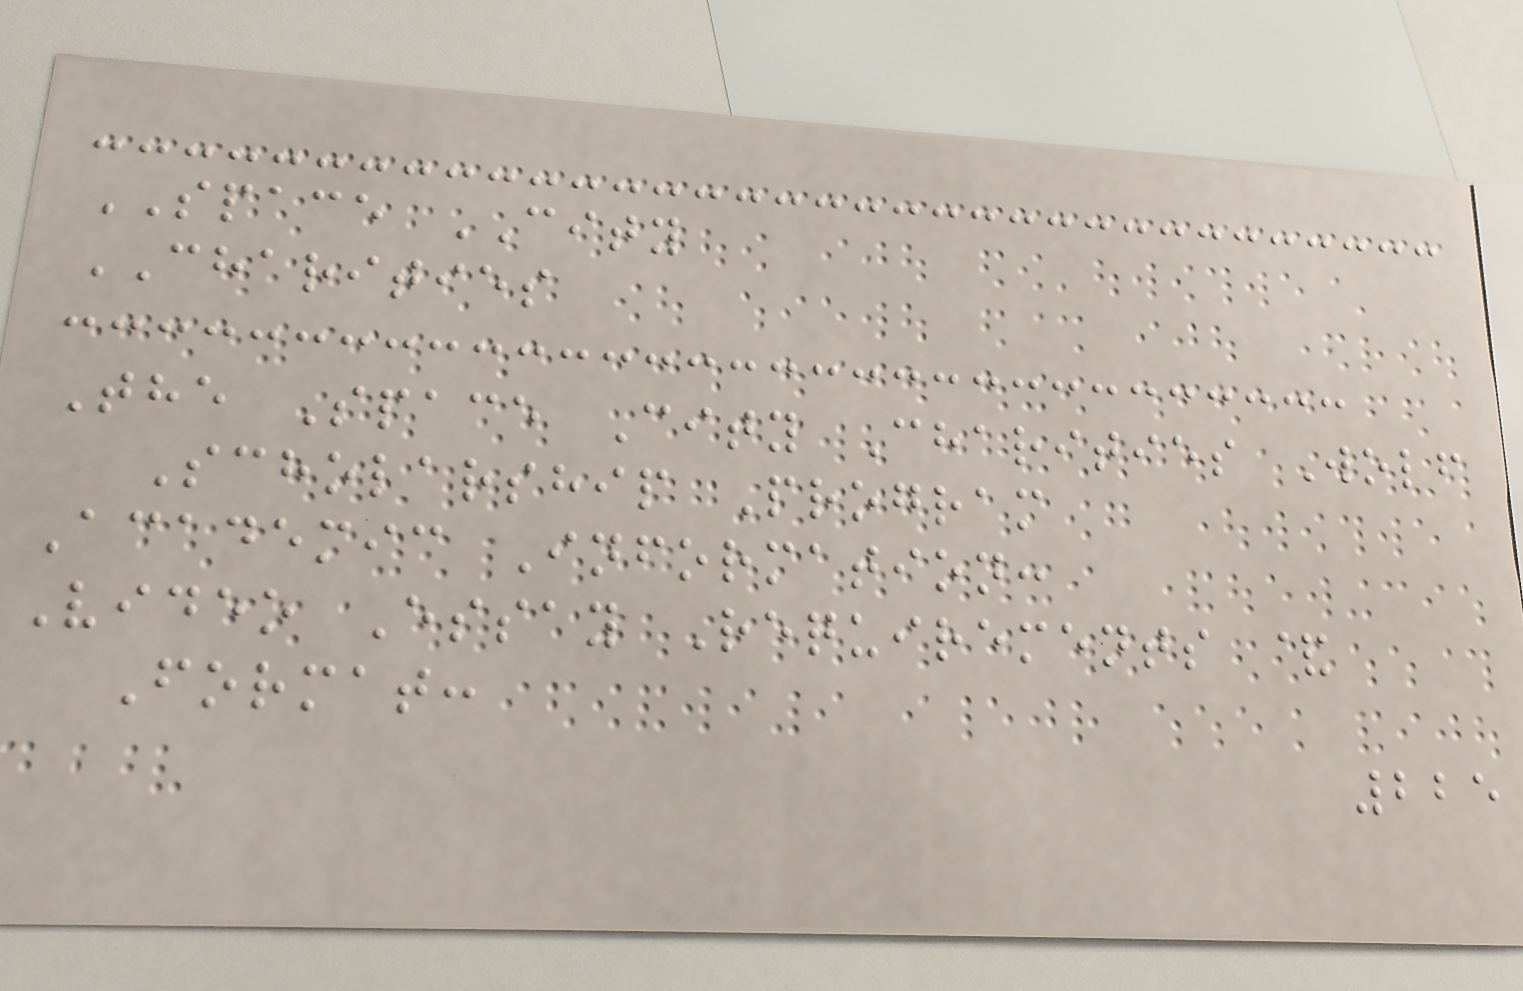SPACE CITY
CHARITIES
The Space City Charities Wolf
Scholarship Program
Academic Information:
Video Essay Requirements &
Format:
225
